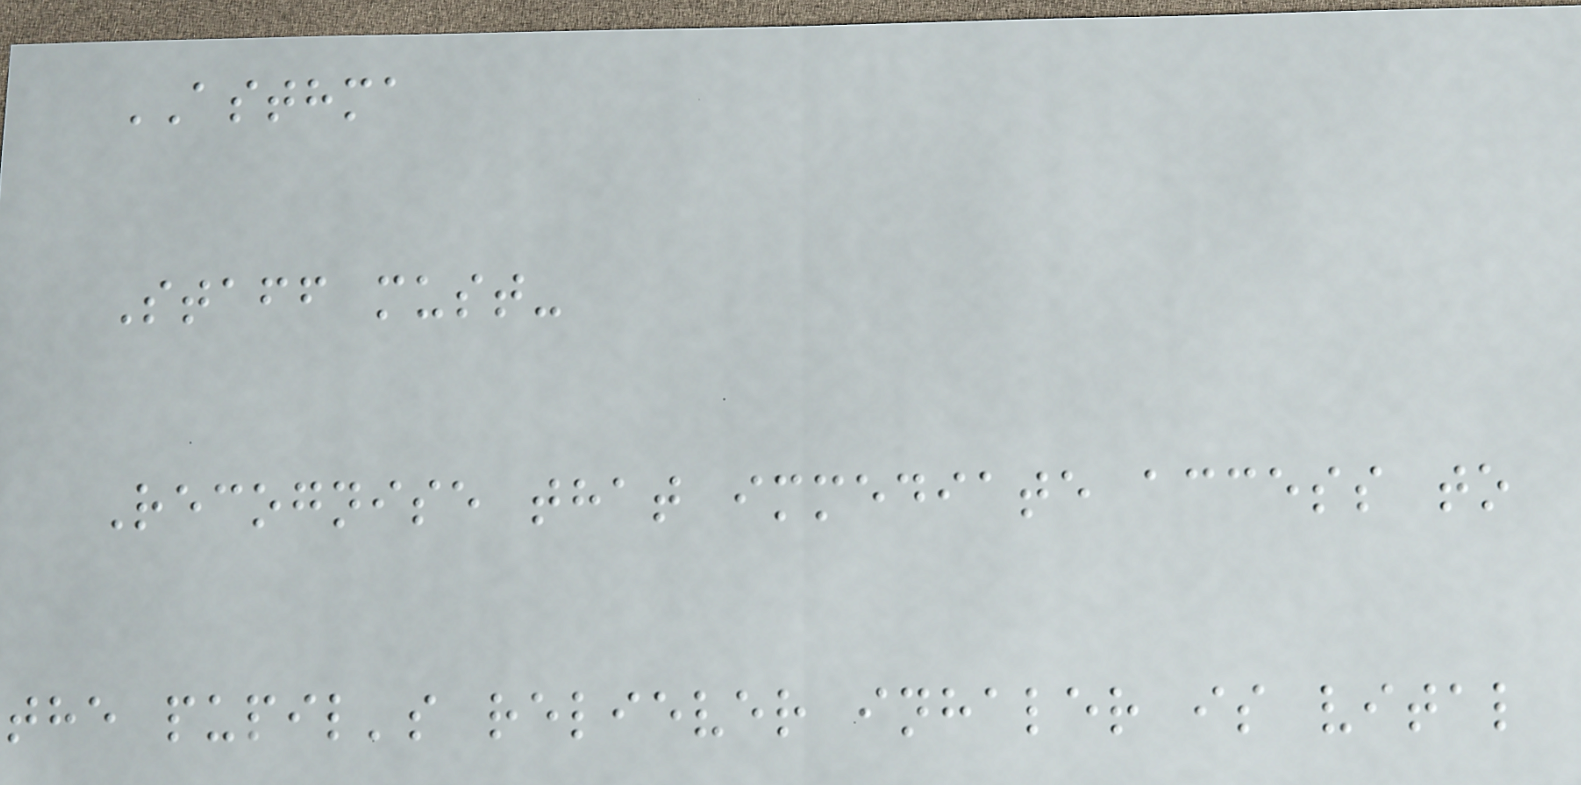ASTHMA
Staff must-
Recognise that immediate access to
the pupil's reliever inhaler is vital
